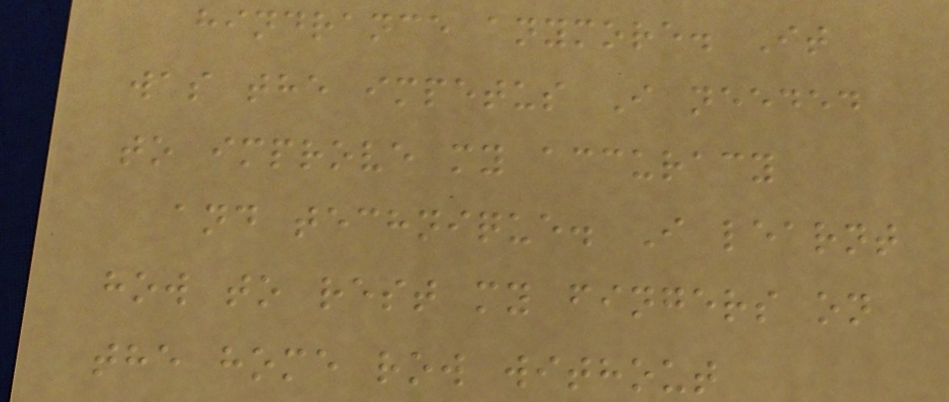hindrance anymore. It
was the impetus I needed
to improve my accuracy
and technique. I learnt
how to rest my fingers on
the home row without
